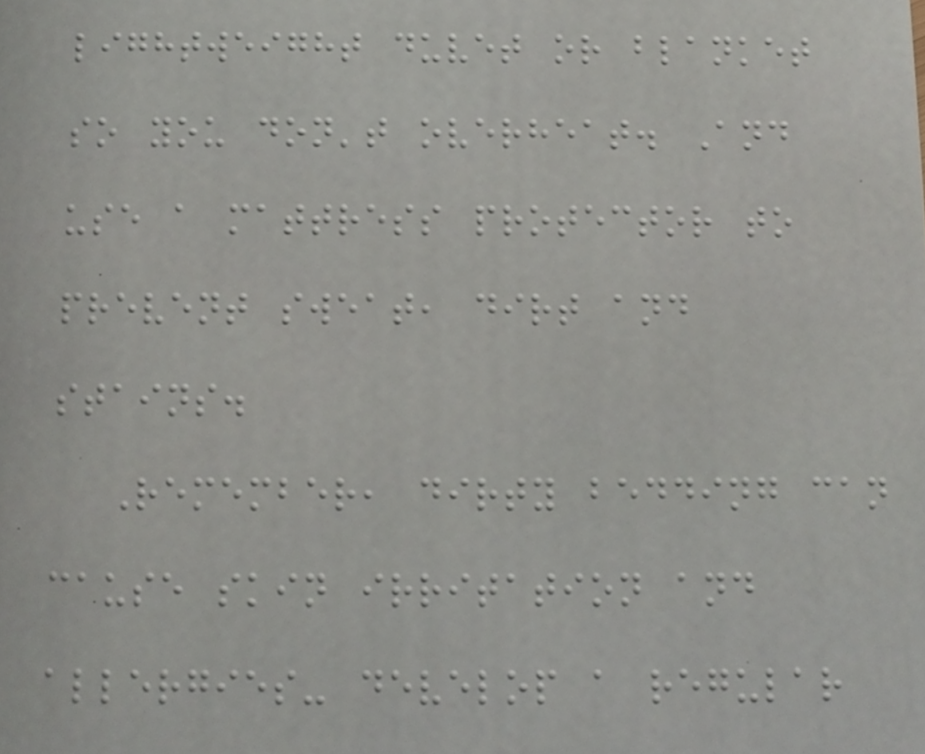lightweight duvet or blanket
so you don't overheat. And
use a mattress protector to
prevent sweat, dirt and
stains.
Remember, dirty bedding can
cause skin irritation and
allergies- develop a regular
